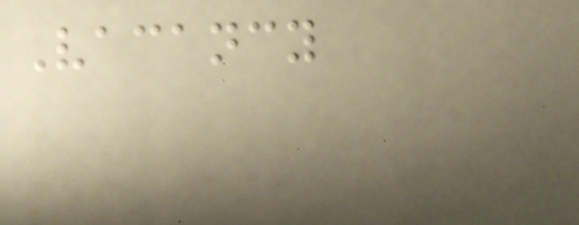Vacancy
